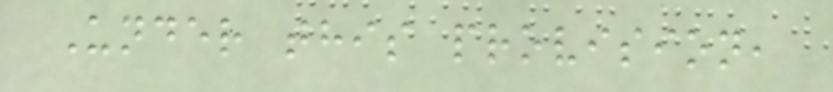Under this provision,
